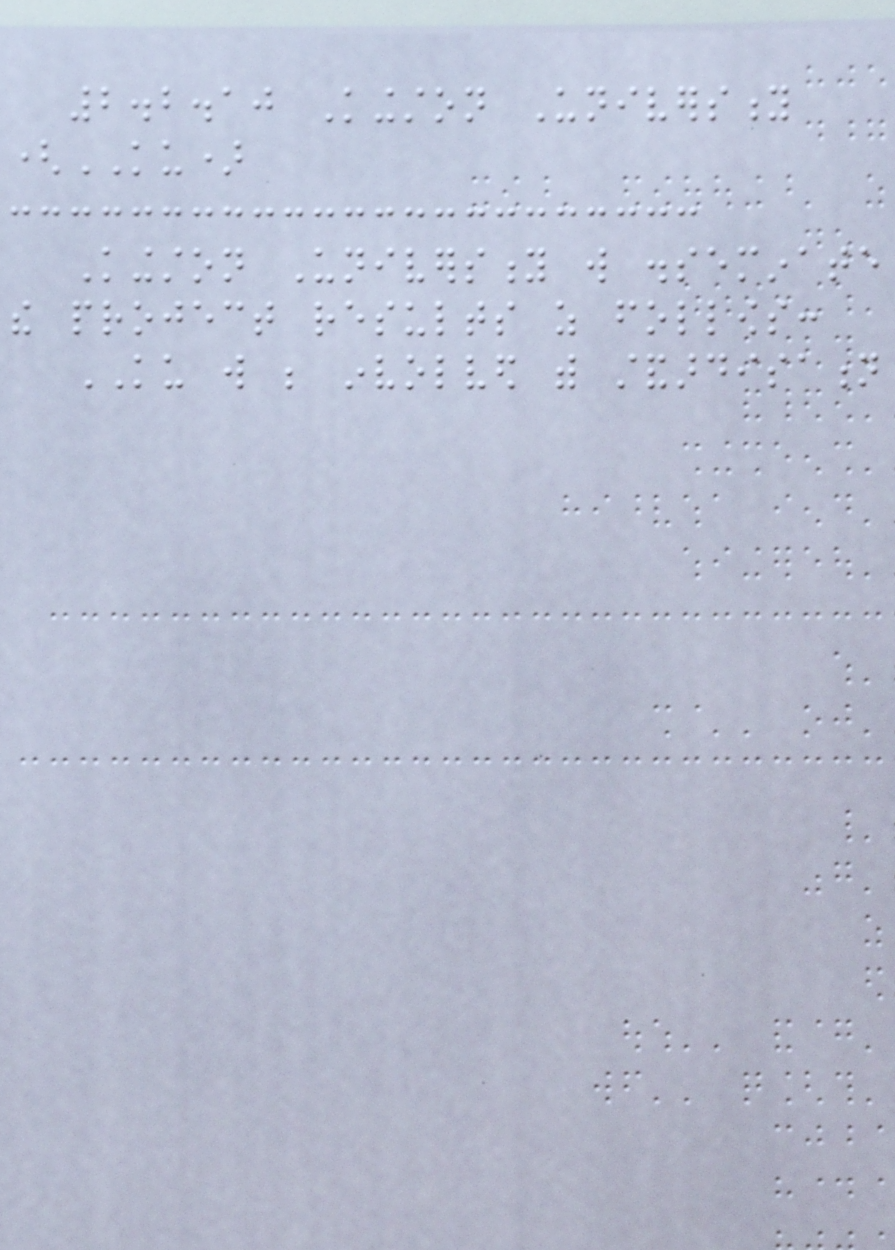2.2.10 Kingston University
(KU)
Kingston University will disseminate
the project results as follows:
KU will be involved with standardisation
